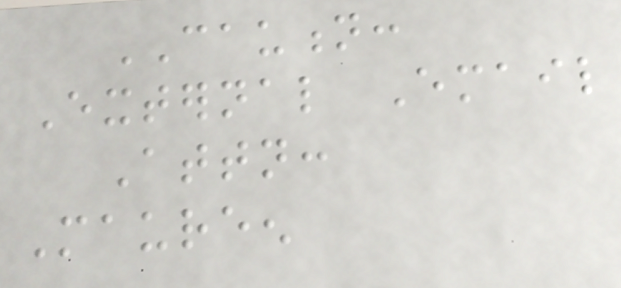CAUTION:
External Email
Attn:
Maureen
